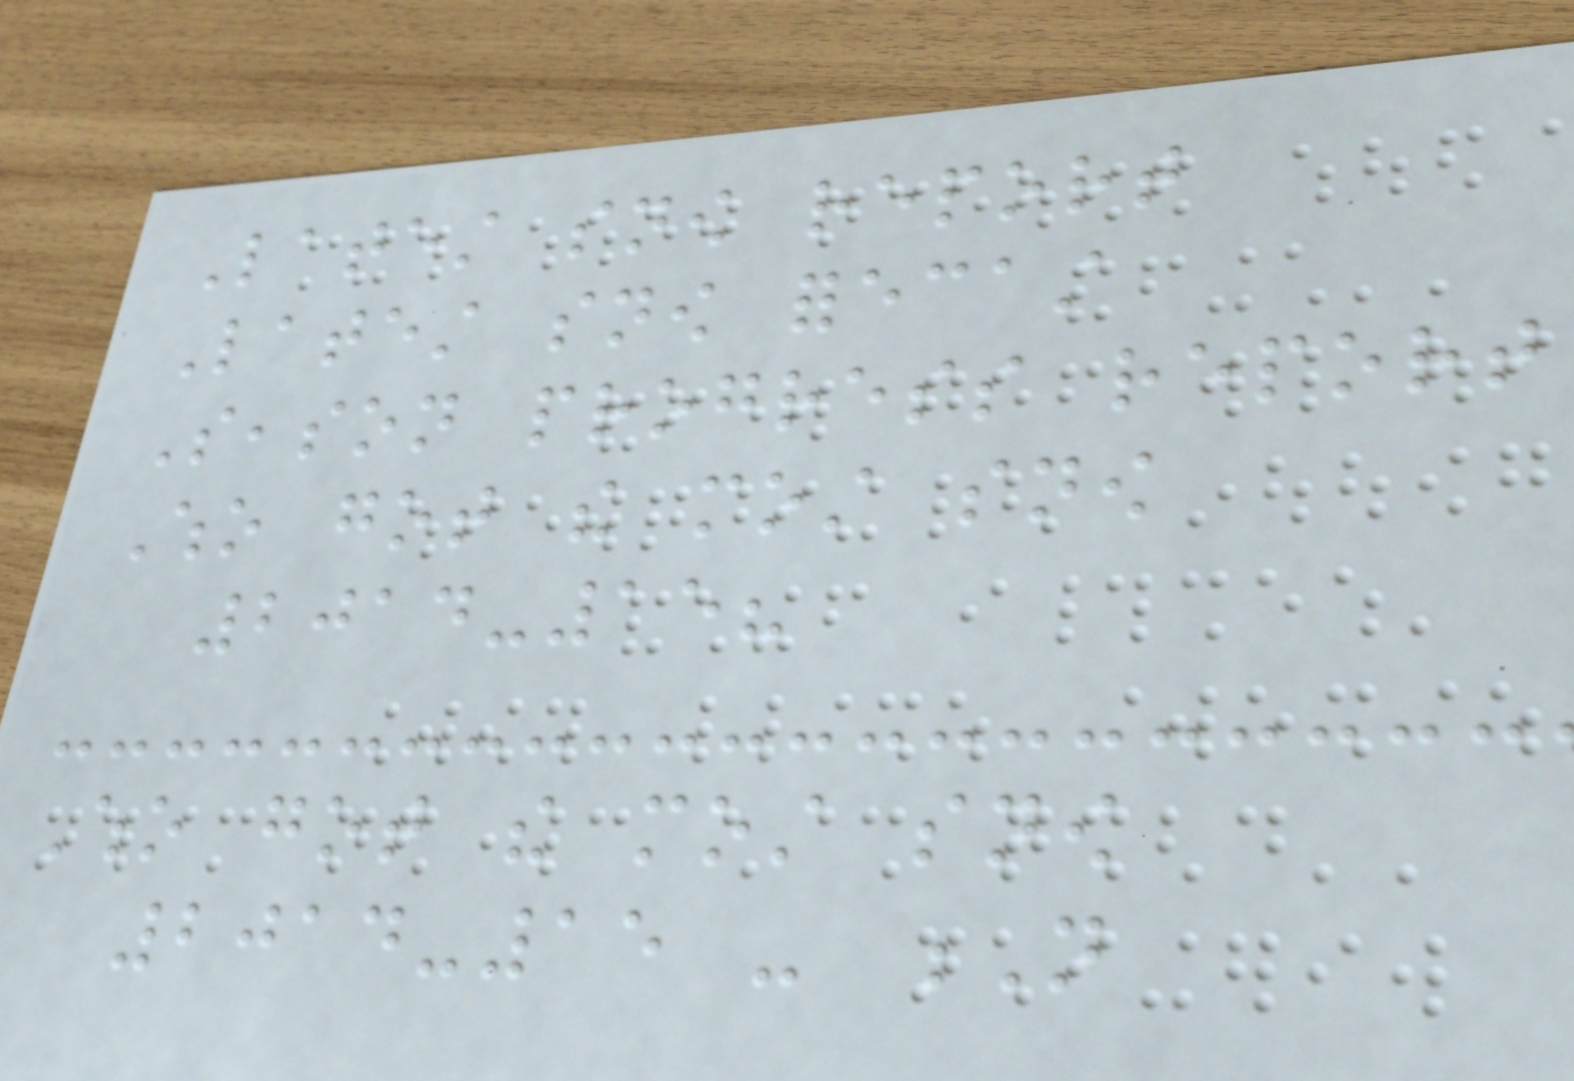Latest snow report
Latest snow forecast
Season progress report
Who got the most snow
2014-15?
Who got the most snow
2014-15 - N
